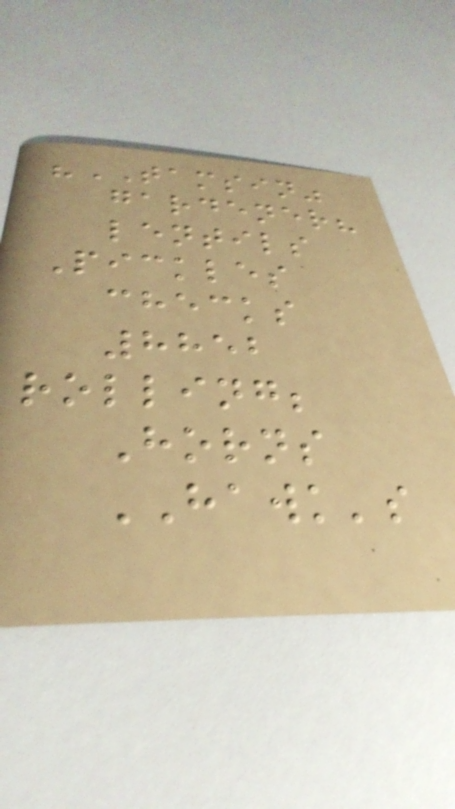"TAMSIN"
gardener?
lentils
Pickles
checks
8852
rolling;
Horns
HAWK's
